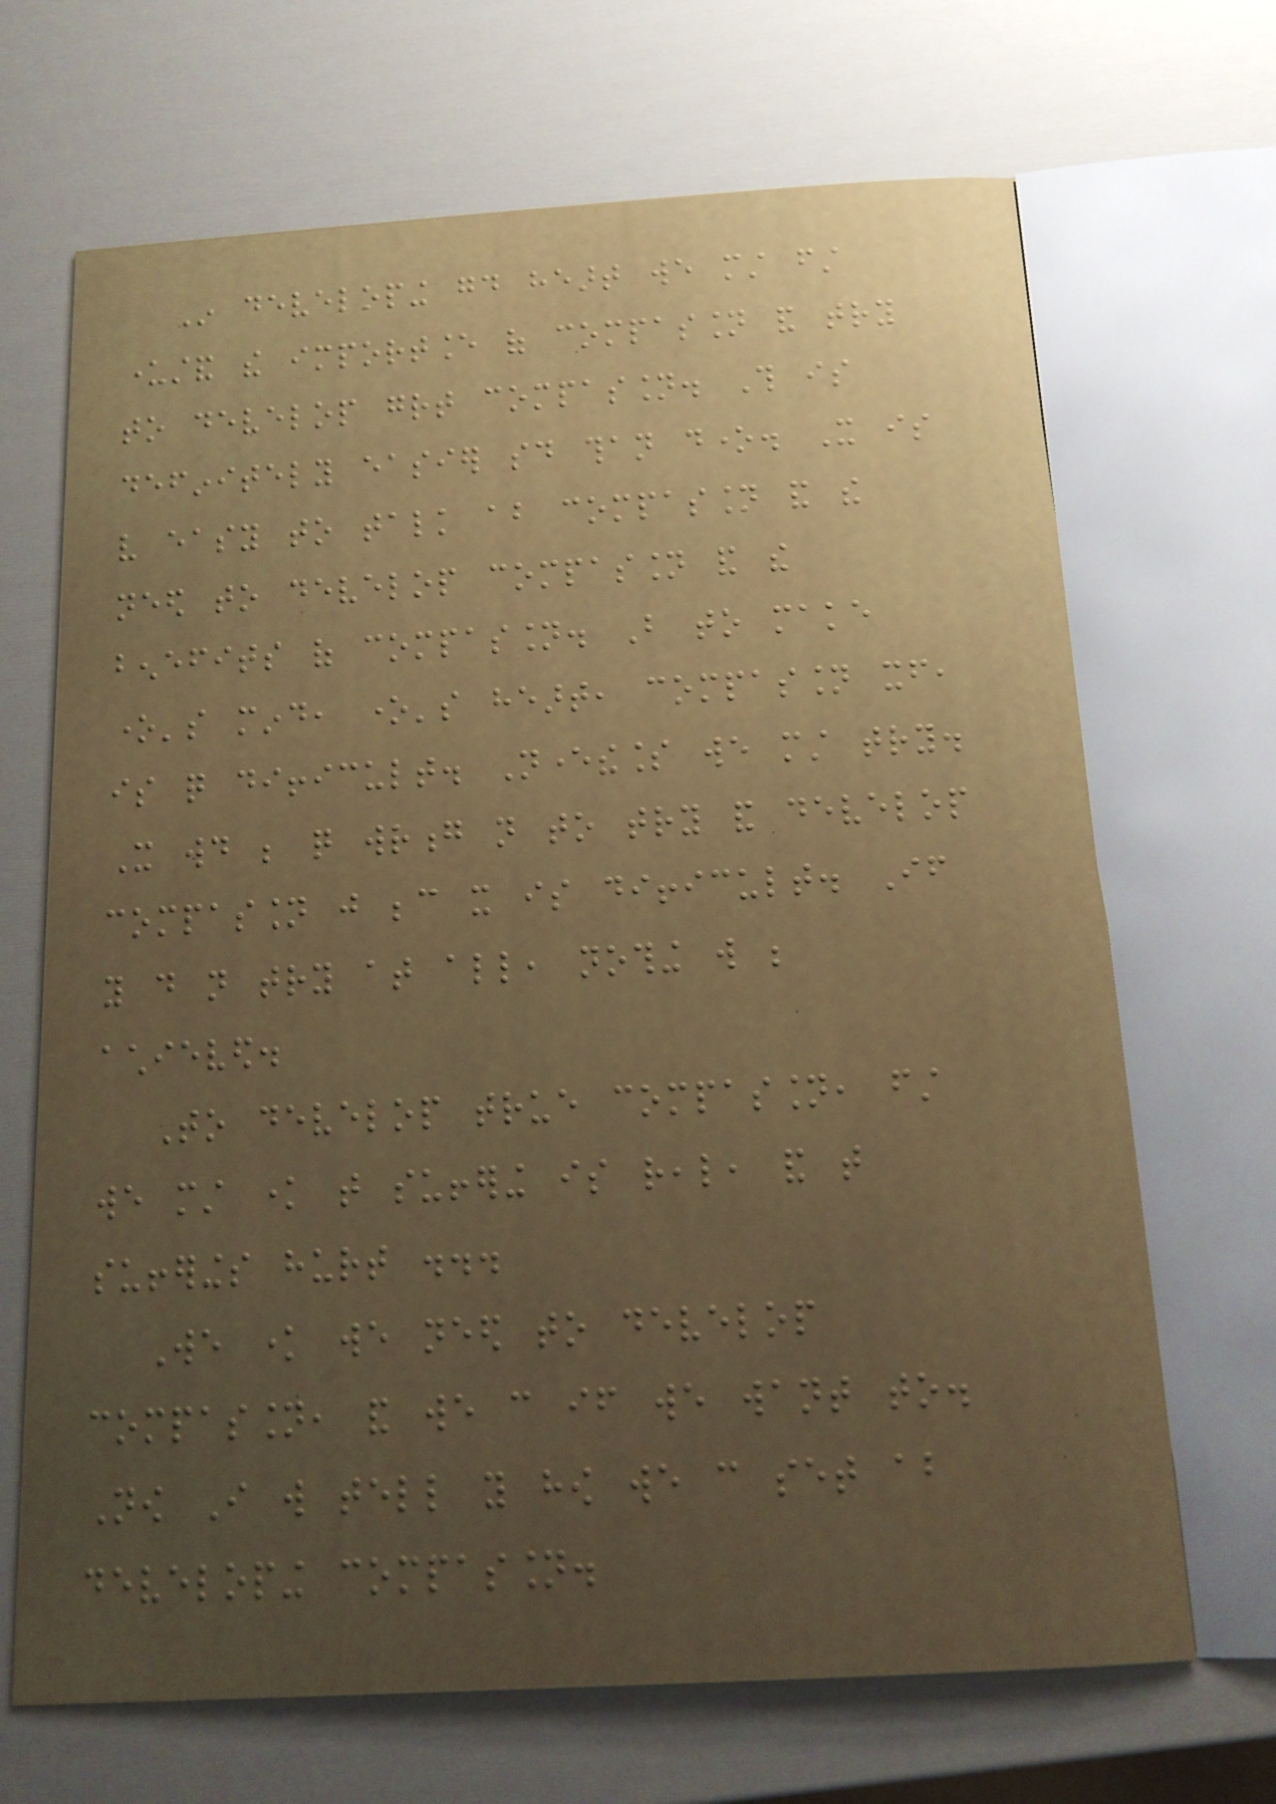In developing good heart we must first
understand the importance of compassion and try
to develop great compassion. This is
definitely easier said than done. It is
very easy to talk about compassion and the
need to develop compassion and the
benefits of compassion. But to make
one's mind, one's heart, compassion itself,
is quite difficult. Nevertheless we must try.
It would be quite wrong not to try and develop
compassion just because it is difficult. If
you do not try at all, nothing will be
achieved.
To develop true compassion, first
we must know that suffering is real, and that
sufferings hurt ...
We know we need to develop
compassion, and we can if we want to.
Now I will tell you how we can set about
developing compassion.
